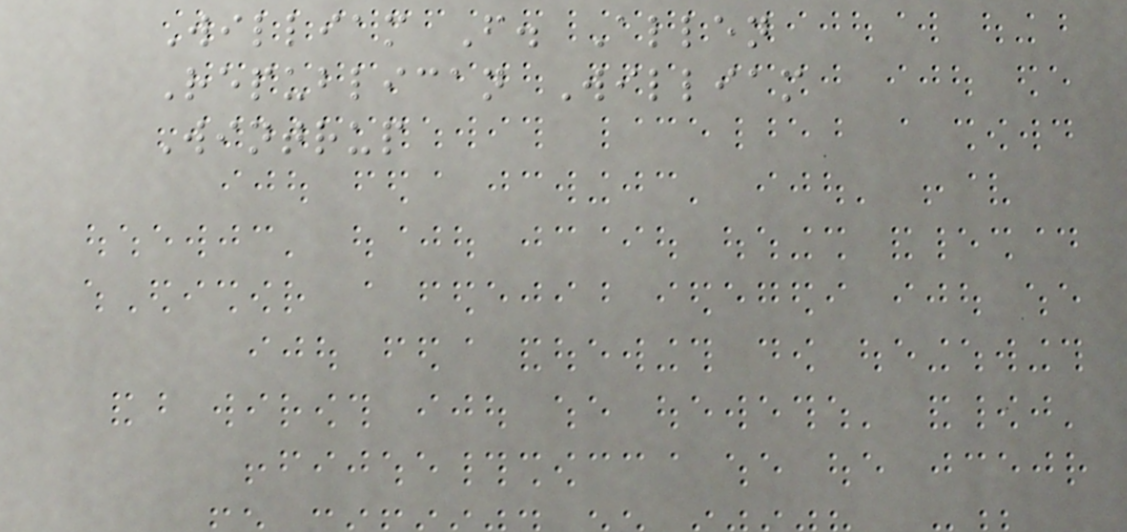William F. Allen
Republican William
Wintrup
